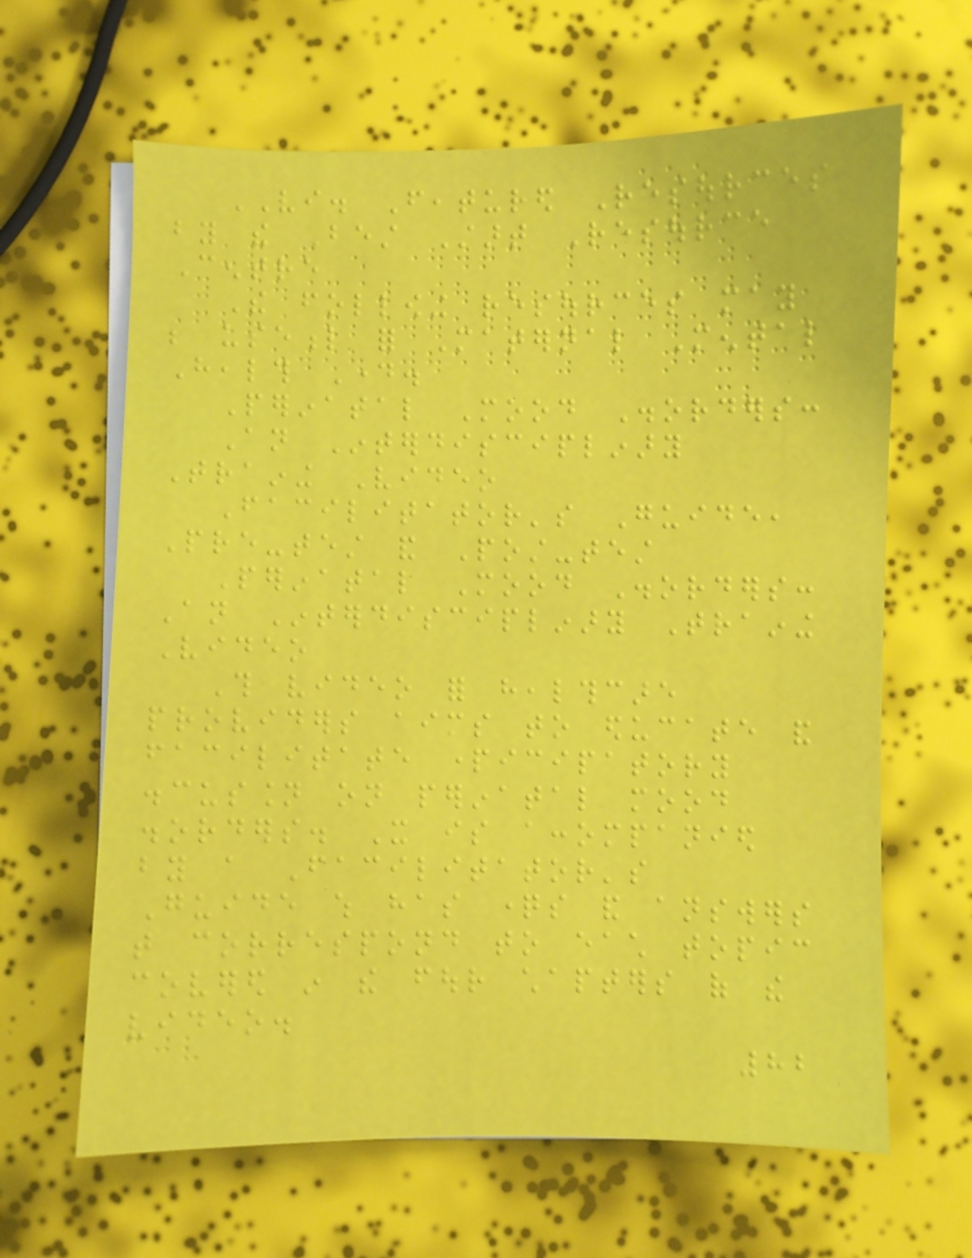VI. Featured Resources
by the Best Start Resource
Centre
The following resources may
be useful for Maternal Mental
Health Day.
Perinatal Mood Disorders:
An Interdisciplinary
Training Video
Facilitator's Guide,
Pre-test and Post-test
Perinatal Mood Disorders:
An Interdisciplinary Training
Video
This video for healthcare
providers aims to educate and
facilitate participatory
discussion on perinatal mood
disorders. It is accompanied
by a Facilitator's
Guide which has questions and answers
that correspond to each topic
covered in the four chapters of the
video.
82
